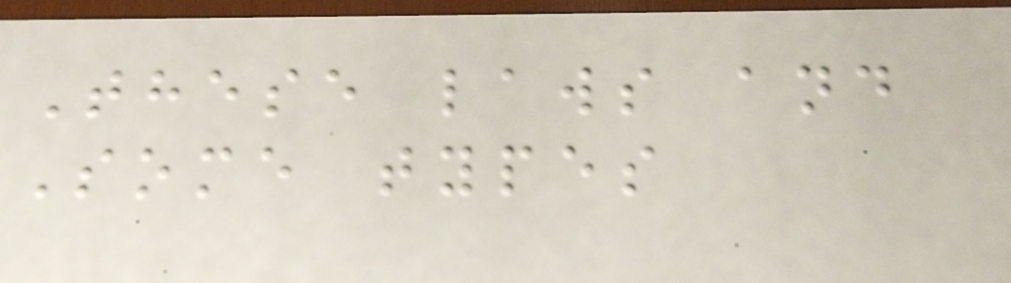These laws and
Some types
